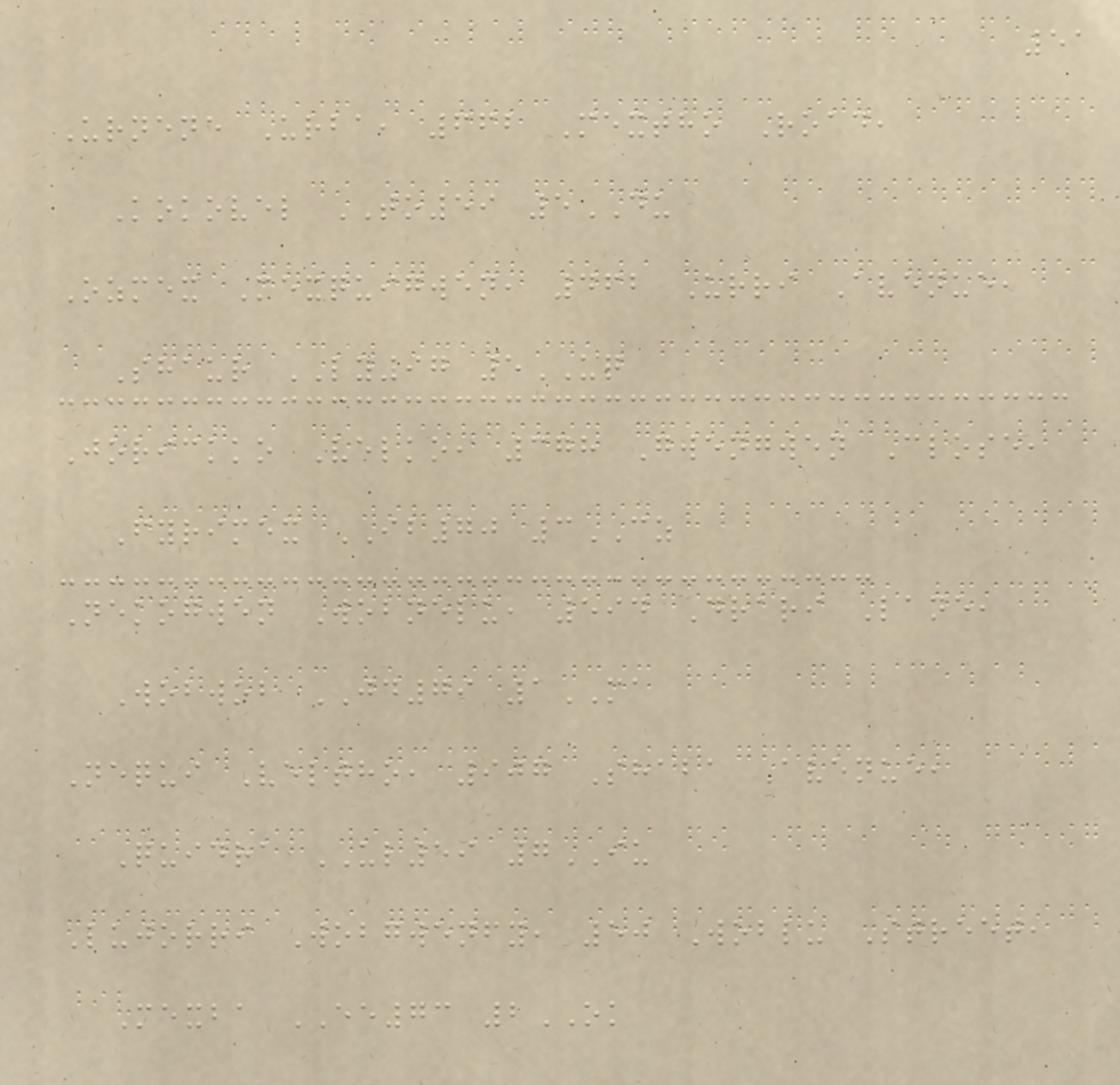51
Urnene Urba, 662 Mextho Road,
Kokovel TO59 5DU
Ozmex Mexquigwen, 462 Urri Avenue,
Shaur LY97 5UQ
Jorickko Velko, 378 Gwengwen Close,
Fyrimex IB70 3CZ
Nekogwen Wobnelu, 594 Drari Lane,
Wobwob JD79 1MA
Nequi Veltho, 907 Shaba Avenue,
Quidra UL59 7IU
Lujorri Wobgwenfy, 50 Woblu Street,
Mexba EE73 2OK
